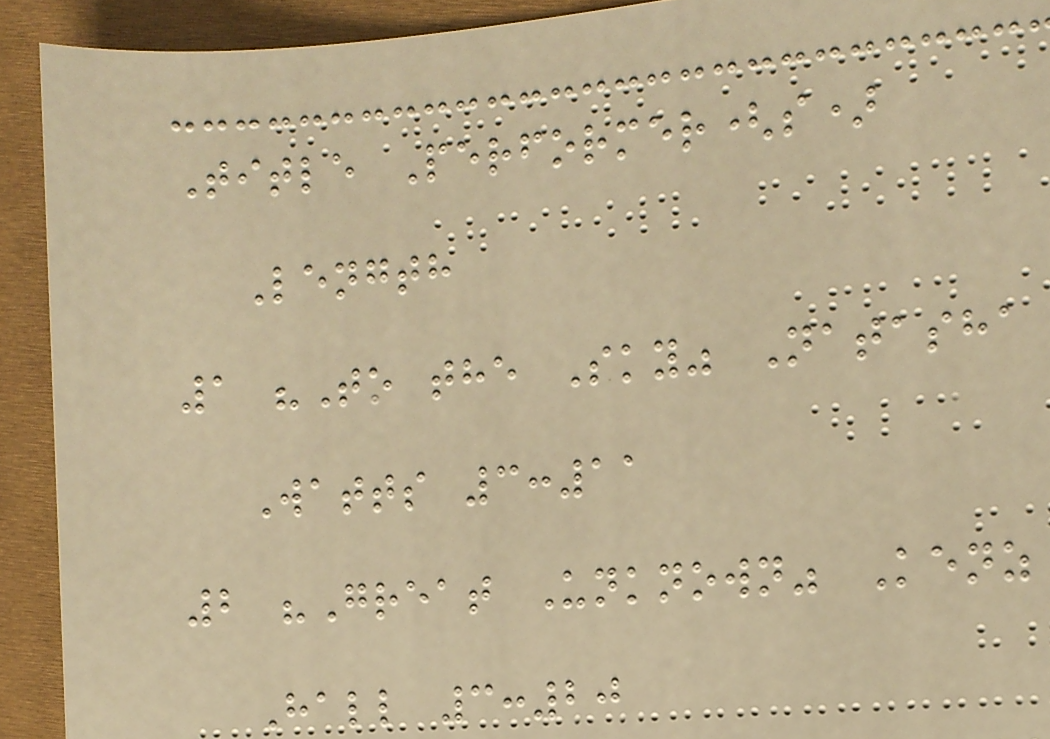Title Performer(s)
Length
1 "To the Sky" Natasha
Watts 3:11
2 "Great Unknown" Kenz
Hall 3:20
